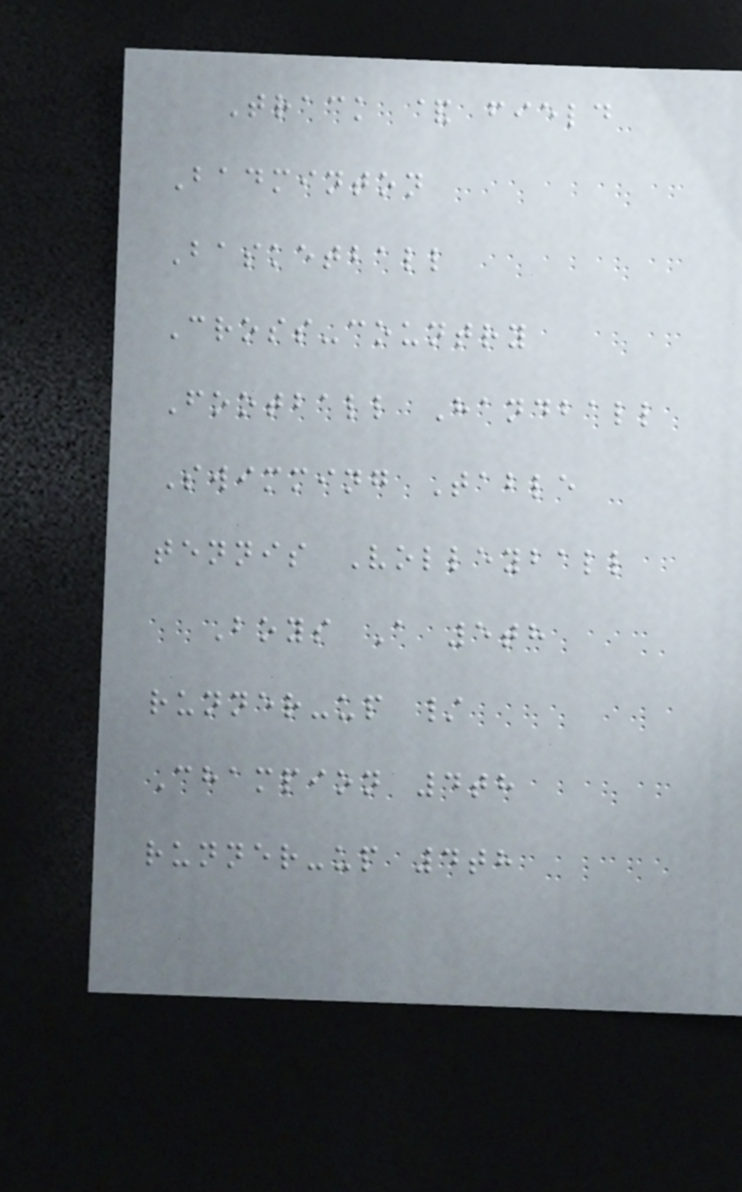Track & field
Badminton
Basketball
Cross-country
Football Handball
Swimming Table
tennis Volleyball
Boys A 5th
runner-up /
Champion 4th
runner-up 4th
